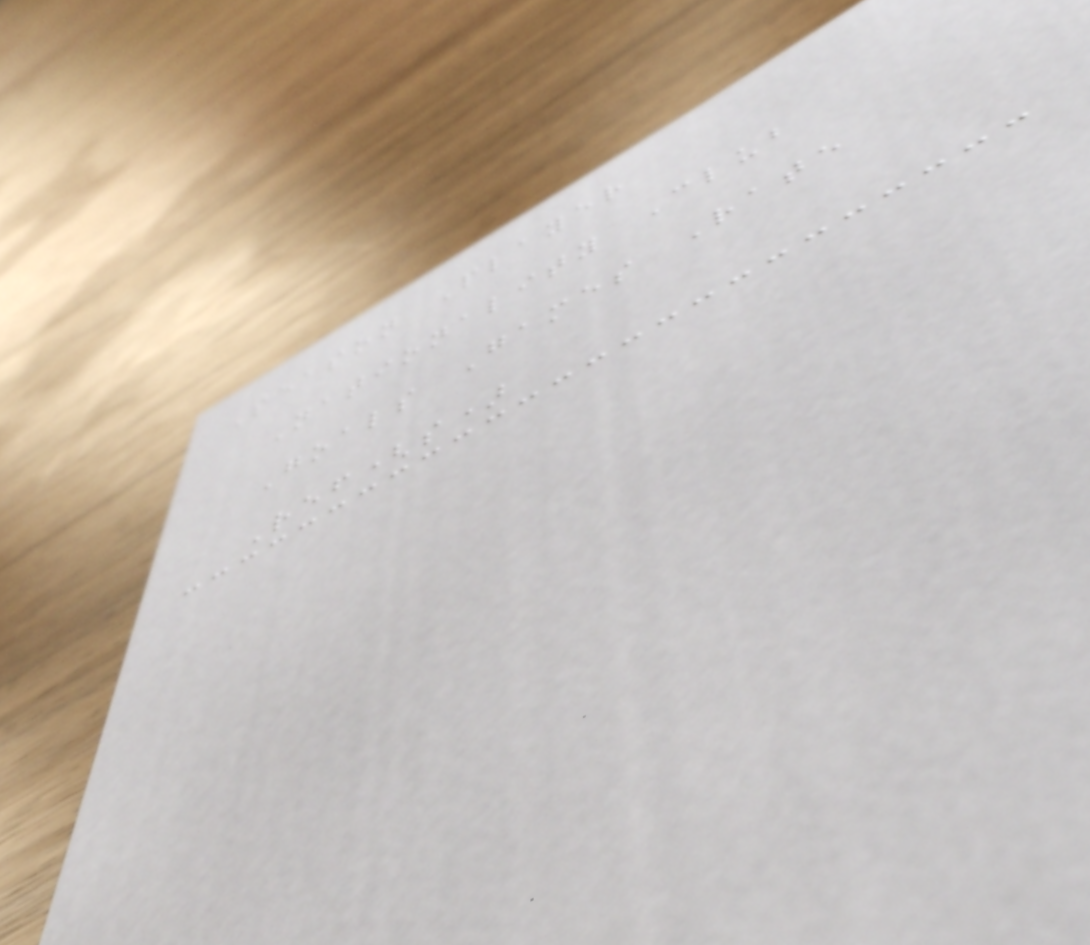Season Player
Nationality Club
Goals Games Rate
Ref(s)
